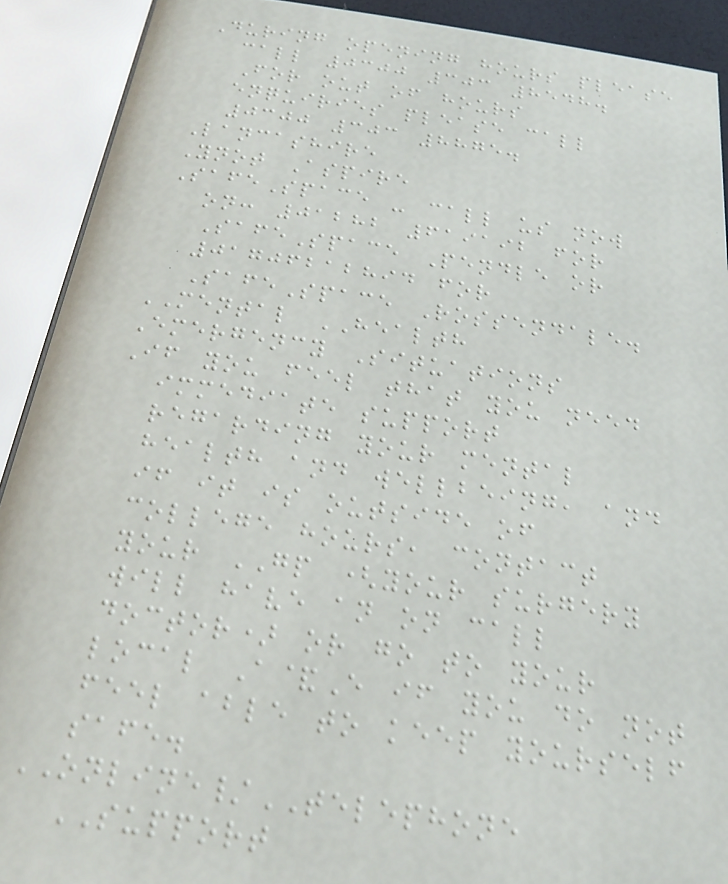During opening hours please
call 0300 303 8548.
For out of hours
enquiries please call
0300 303 8875.
Lancashire
Ynot Aspire
SafeSpace - call us now
on: 01282 619192 for
SafeSpace Pendle or
01706212894 for
SafeSpace Rossendale.
MENTAL HEALTH
Emergency Situations
If you feel that you need
immediate support
regarding your mental
health and wellbeing, and
if it is outside of
college hours, contact
your GP (your surgery
will have an on call
doctor) or go to your
local A&E if you do not
feel able to keep yourself
safe.
ONLINE/TELEPHONE
SUPPORT
